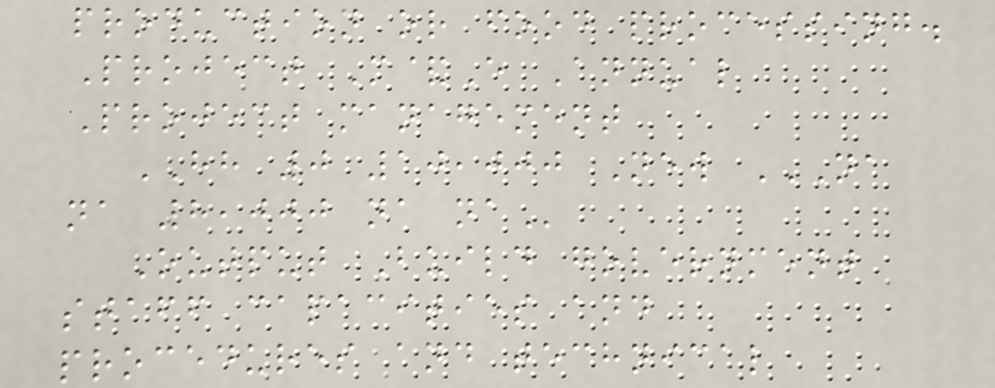production or food processing.
Project M&E Annual
Project management
HH 0 10,000 New NA
NA 8,000 NA NA
Output Build government
staff capacities and
procedures and technical
